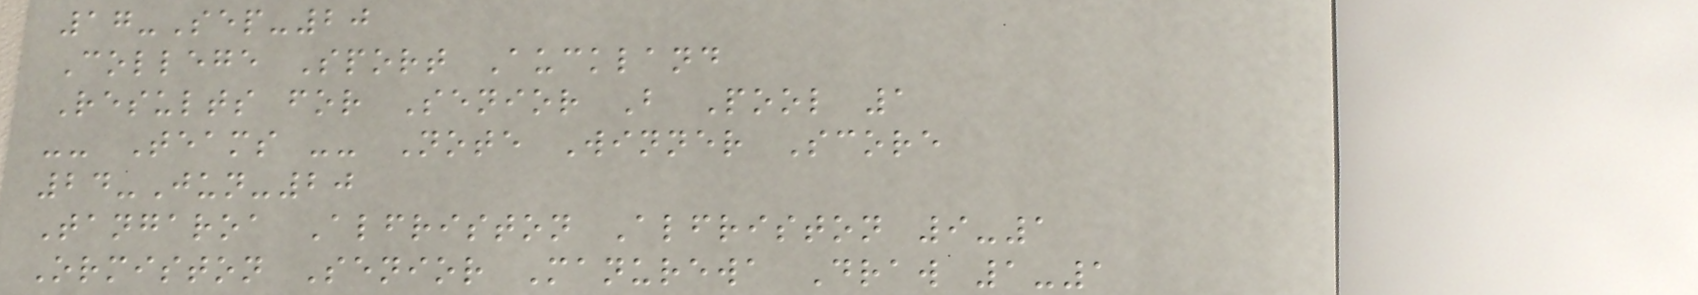17-Sep-20
College Sport Auckland
Results for Senior B Pool 1
-- Teams -- Note Winner Score
24-Jun-20
Tangaroa Alfriston Alfriston 9-1
Ormiston Senior Manurewa Draw 1-1
